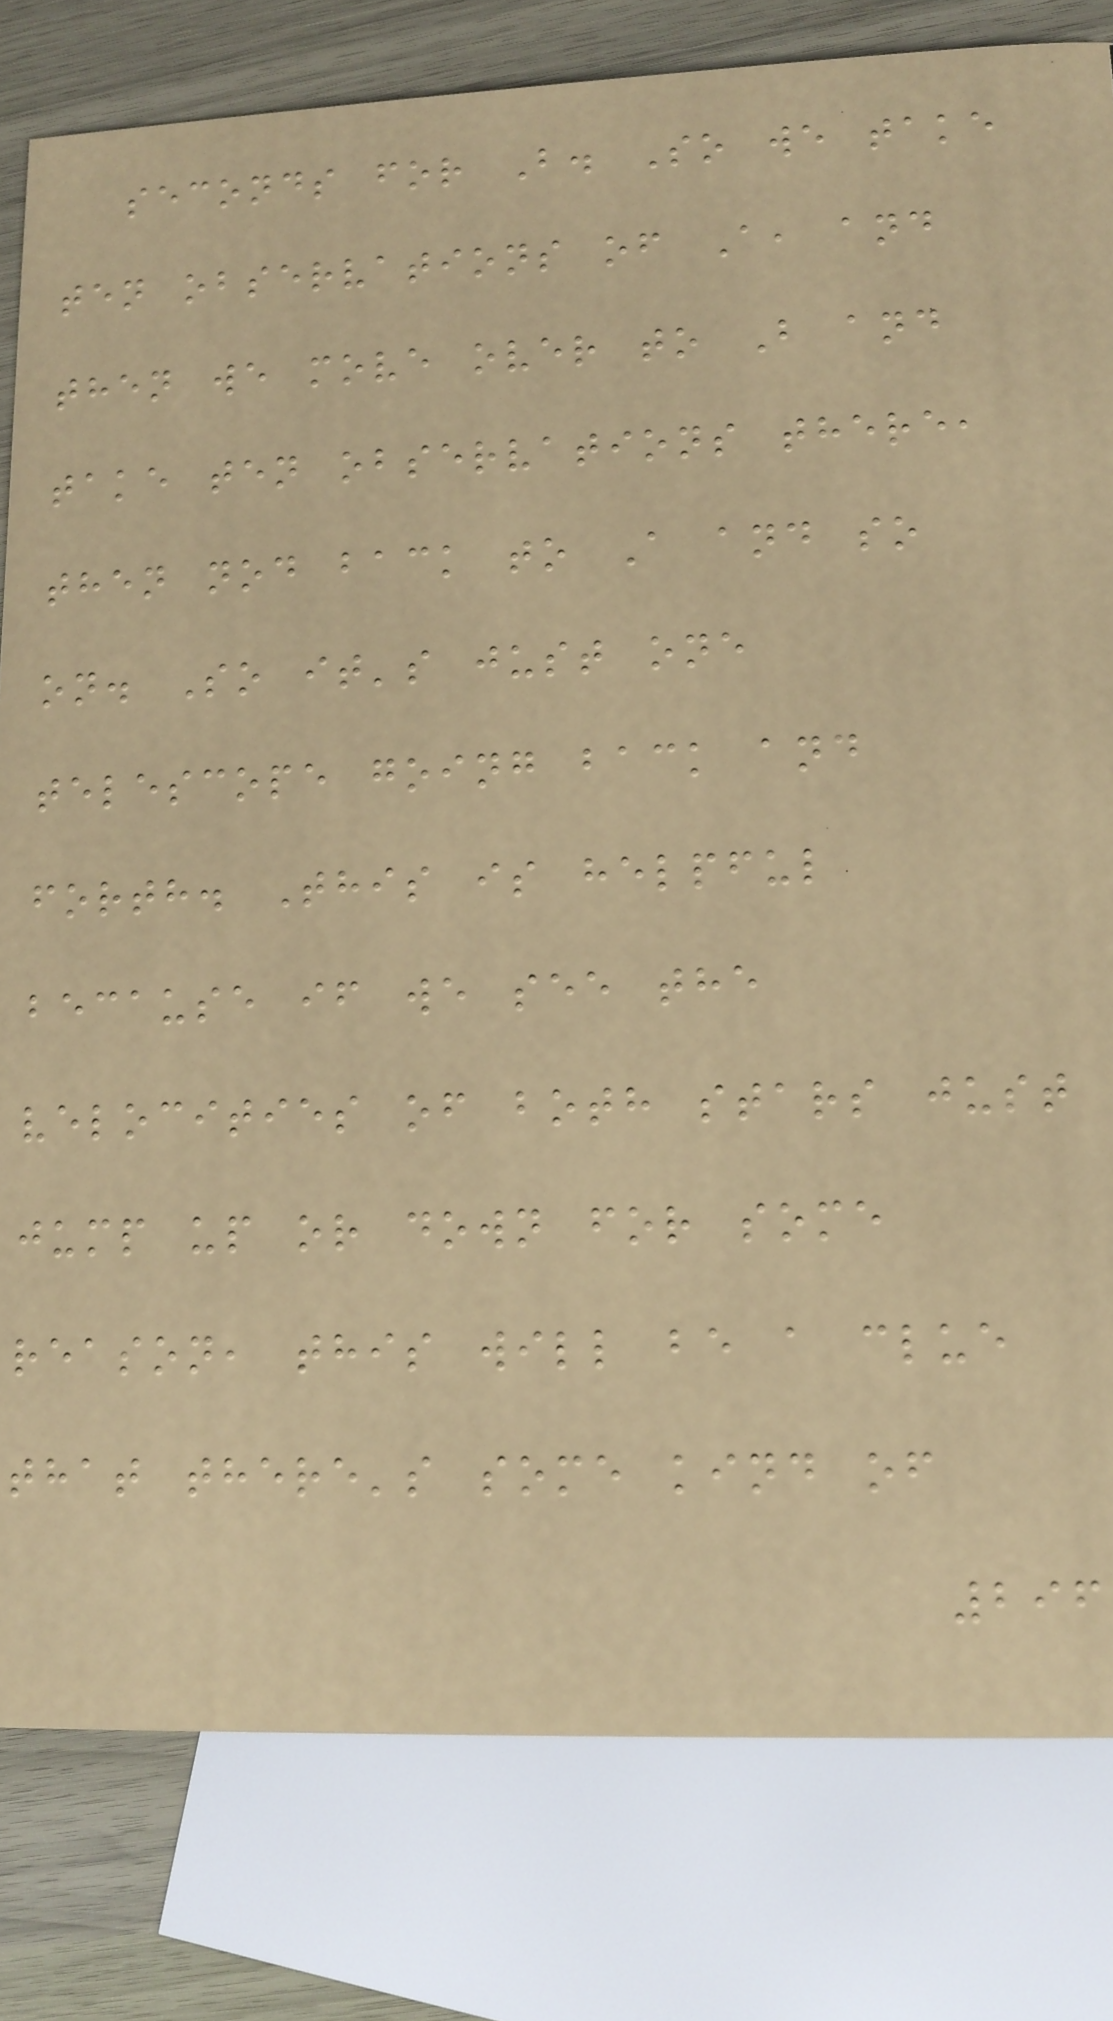seconds for B. So we take
ten observations of A, and
then we move over to B and
take ten observations there,
then nod back to A and so
on. So it's just one
telescope going back and
forth. This is helpful
because if we see the
velocities of both stars just
jump up or down for some
reason, this will be a clue
that there's some kind of
296
